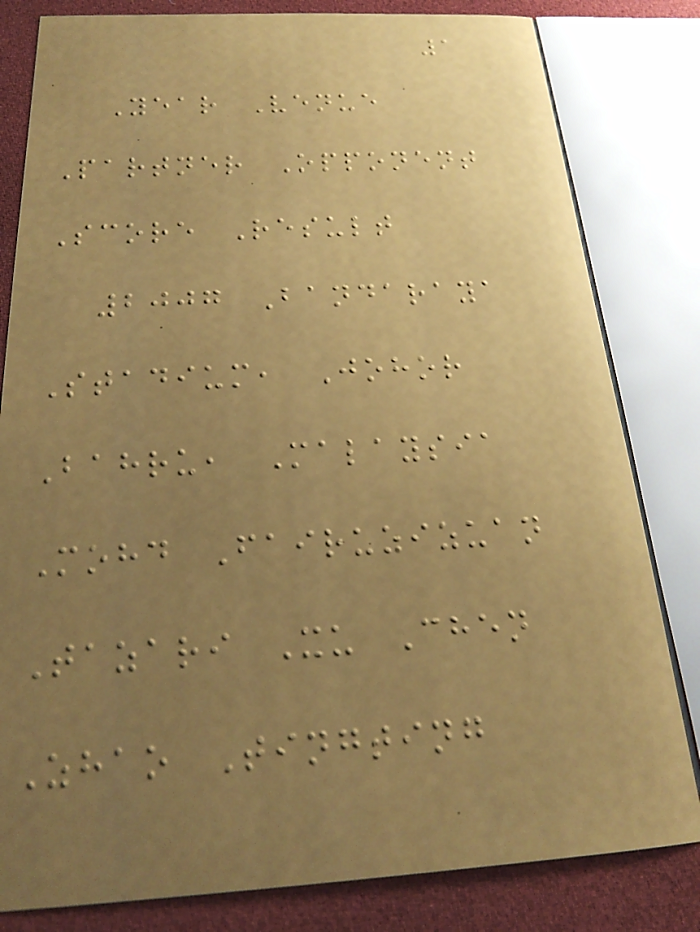1
Year Venue
Partner Opponent
Score Result
2007 Bandaraya
Stadium, Johor
Bahru, Malaysia
Mohd Fairuzizuan
Tazari Xu Chen
Zhao Tingting
